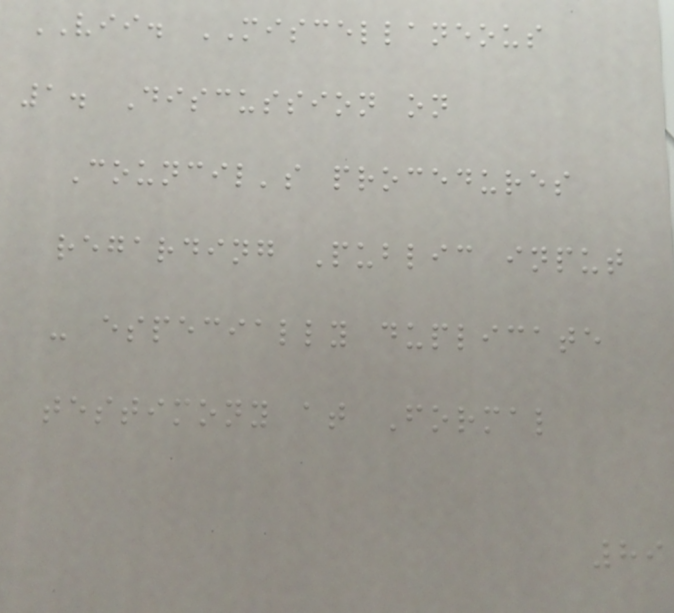VII. MISCELLANEOUS
1. Discussion on
Council's procedures
regarding Public input
- especially duplicate
testimony at Formal
89
